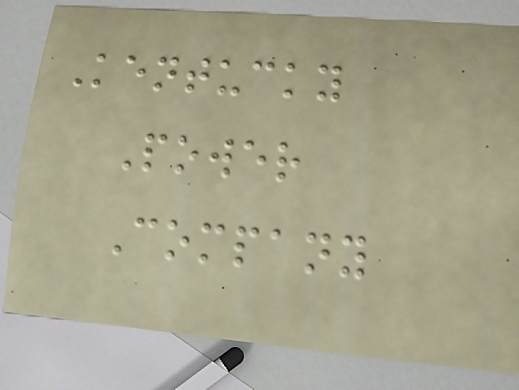Kentucky
Power
Company
